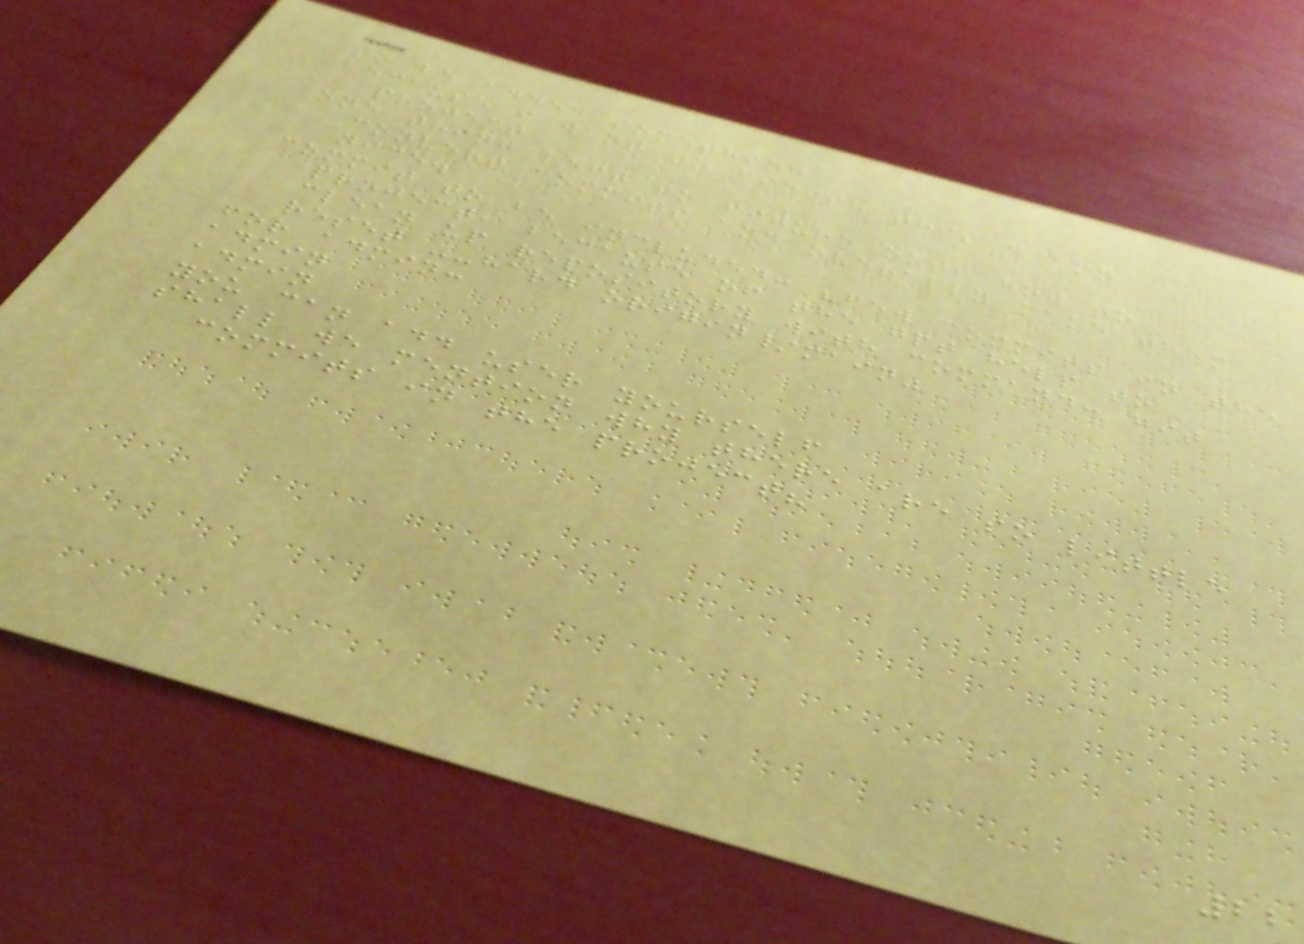to be added something
because i want to finish this d@mn
project
one thing left to figure out, how to
convert commits and overally make them
nice.
commit to be included: "few commits in the
project, because of the gpt help to
clean up repository with command: git
reset --hard origin/main"
for admin:
admin
admin
you can add user yourself
shall we mention why there are so little
commits in the project?
22
